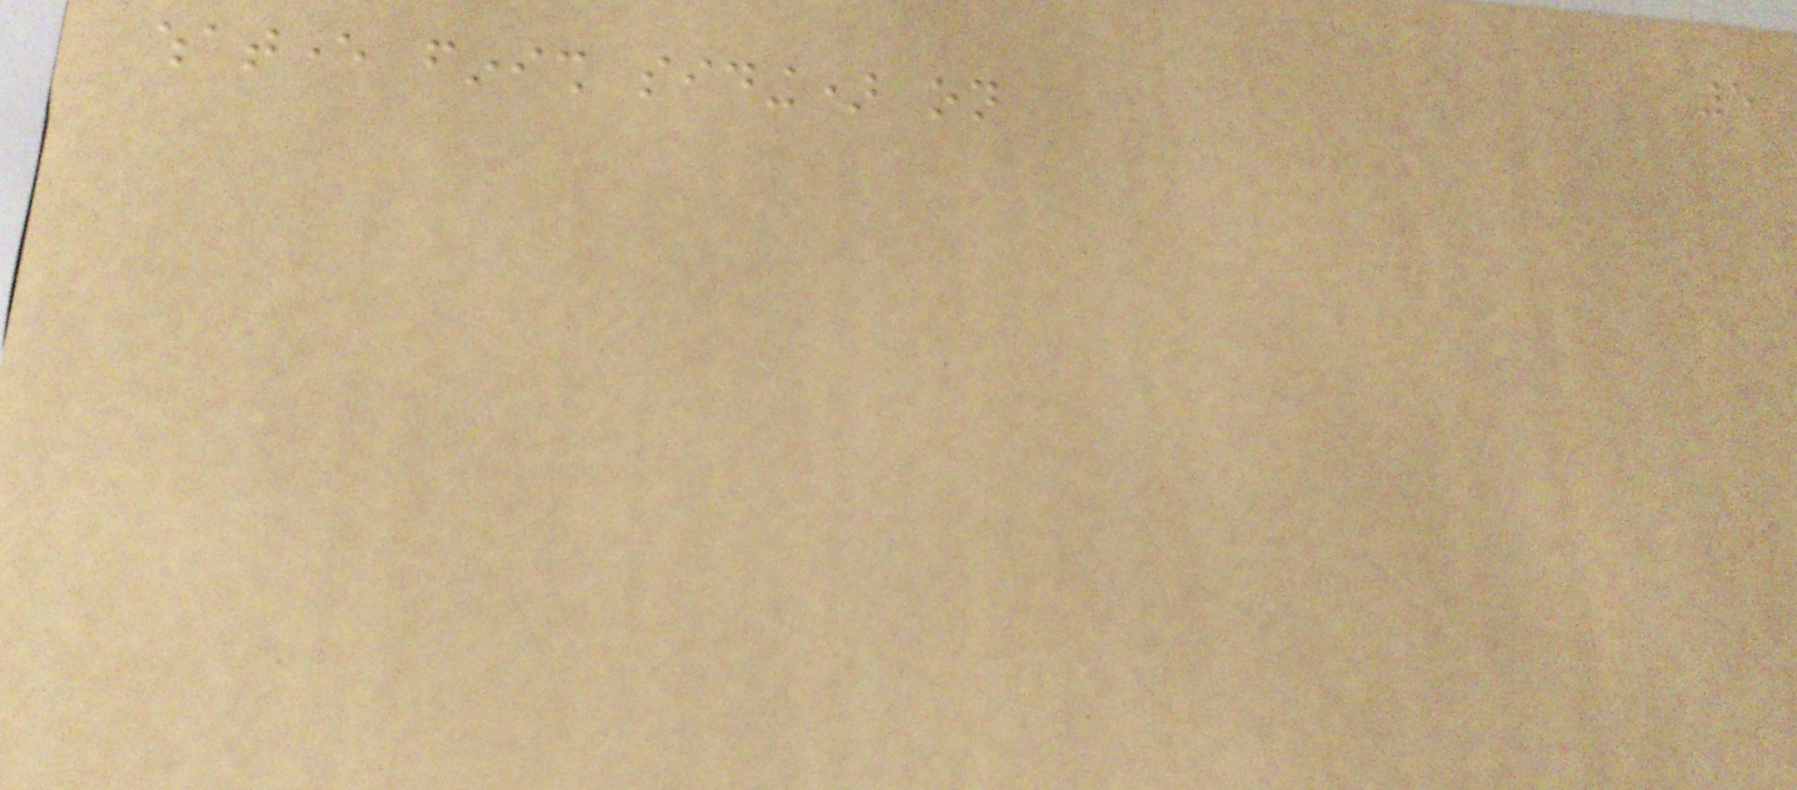5
whatever finish siding) on
